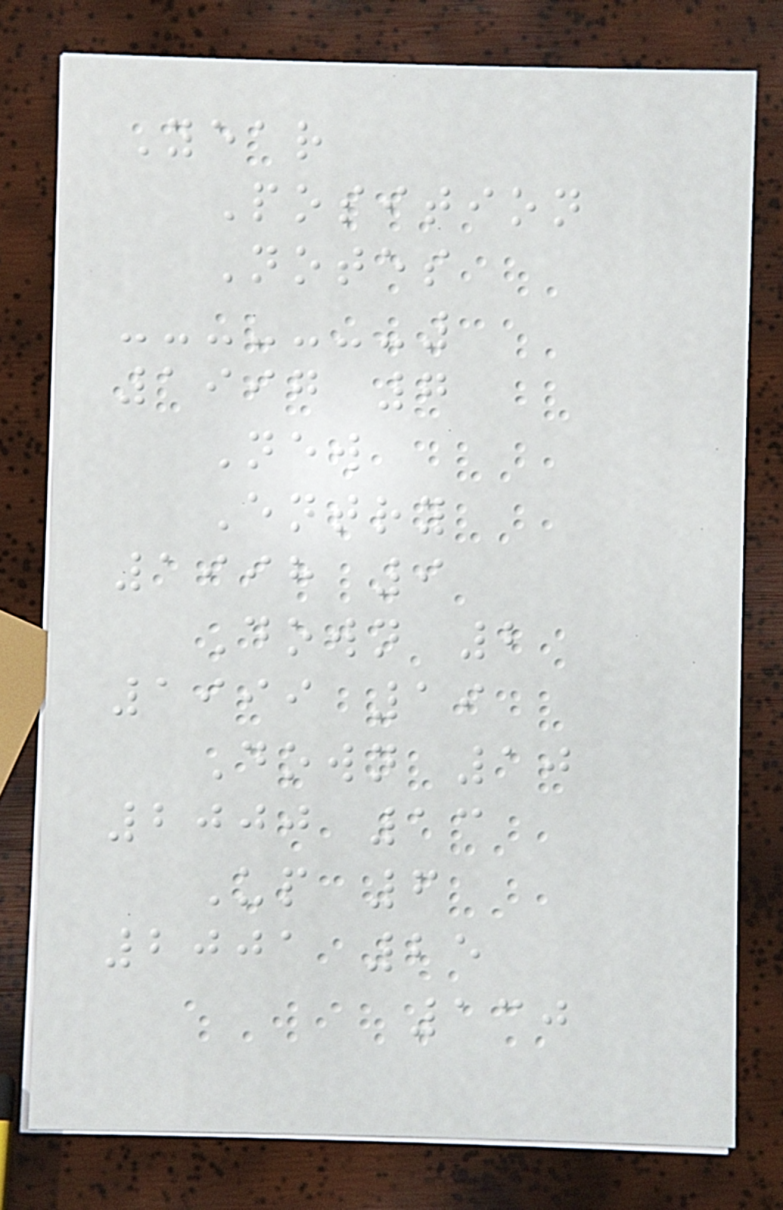Year
Position
Notes
1997 7
New
Entry
1998 9
Down 2
1999 19
Down 10
2000 13
Up 6
2001 25
130
